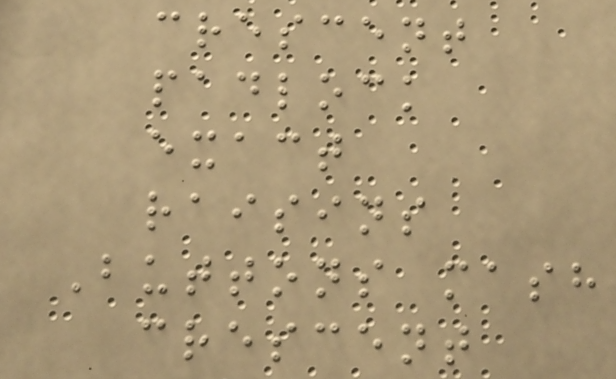crescent
padlock
exact
raisins
Buttons mash
crescent
